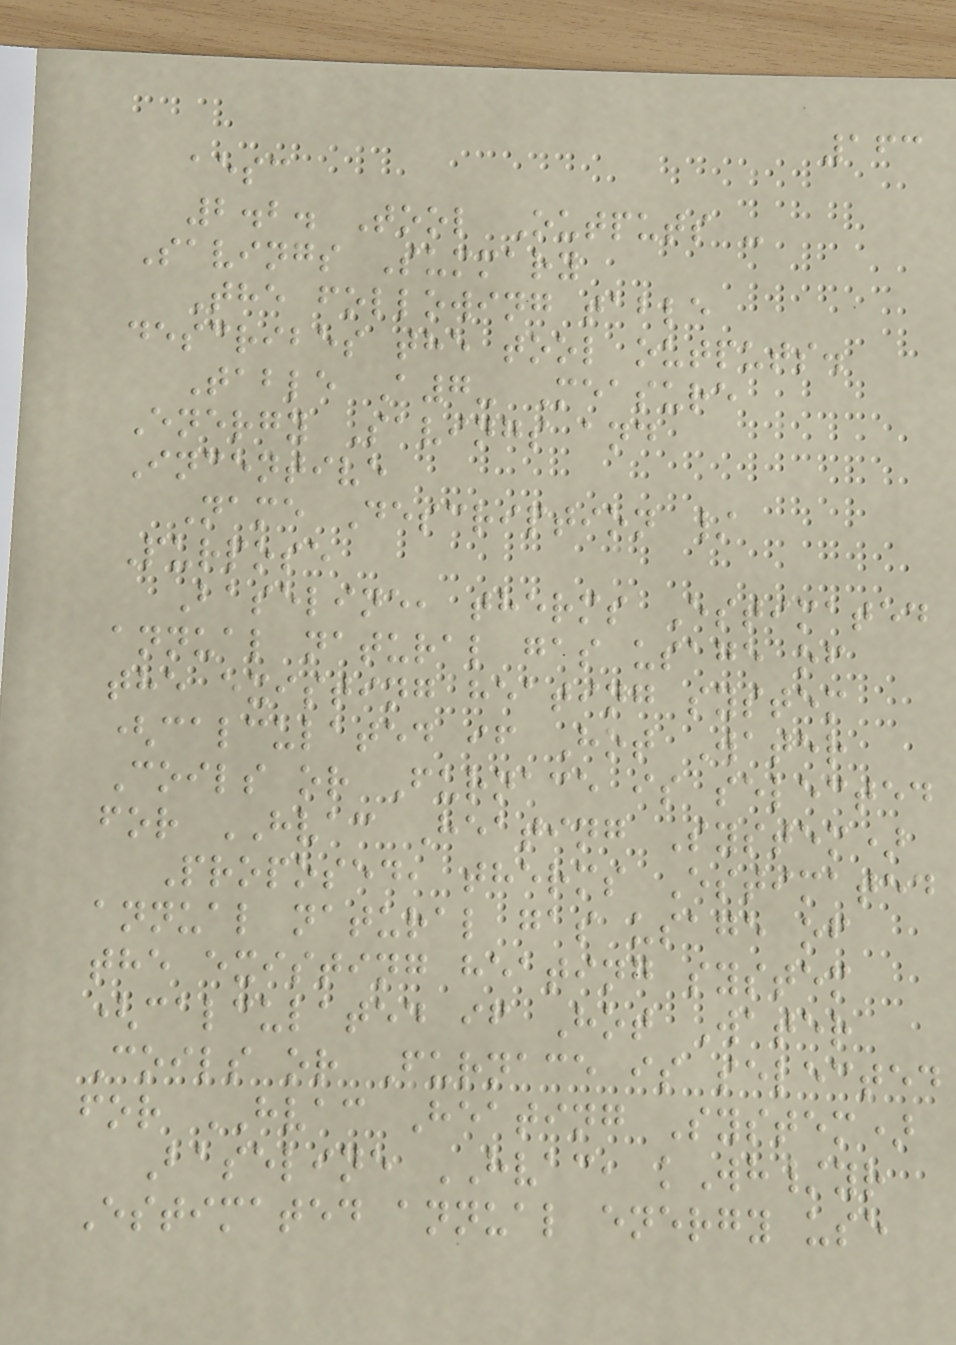163
aesc
2.2. Tool Outputs -
Savings Summary
The following table
describes the tool outputs.
Table A7- Measure
Energy Savings and
Incentive
Name Description /
Purpose
Baseline, therms Estimated
annual natural gas usage of
the existing heating system
(calculated if Hot Water
Coils or Furnace is selected
for HVAC Heating System)
Proposed, therms Estimated
annual natural gas usage of
the existing heating system
(calculated if Hot Water
Coils or Furnace is selected
for HVAC Heating System)
Baseline HVAC, kWh/yr
Estimated annual energy use
